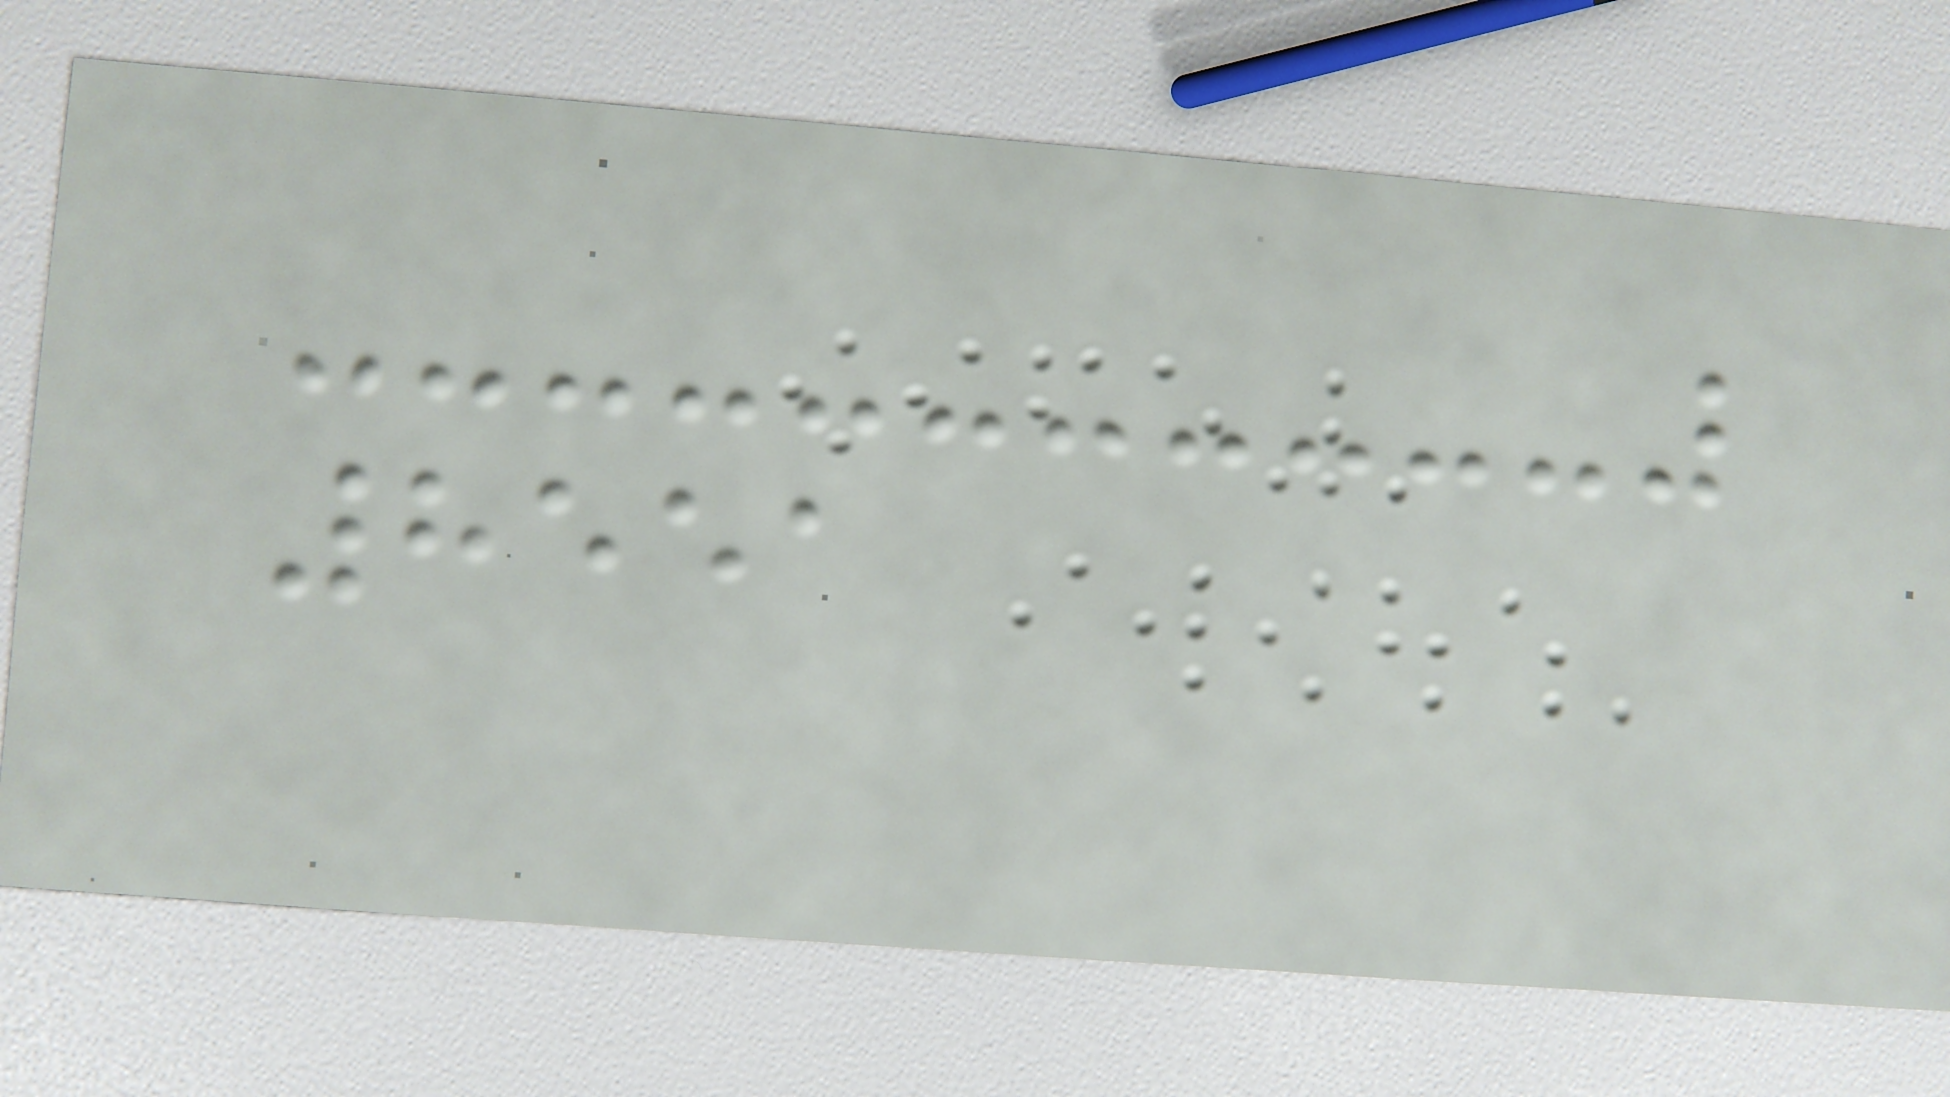8551
